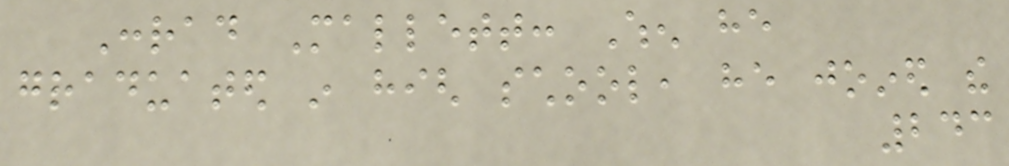Conrad Mallett: When he
graduated in high school, he joined the
243
